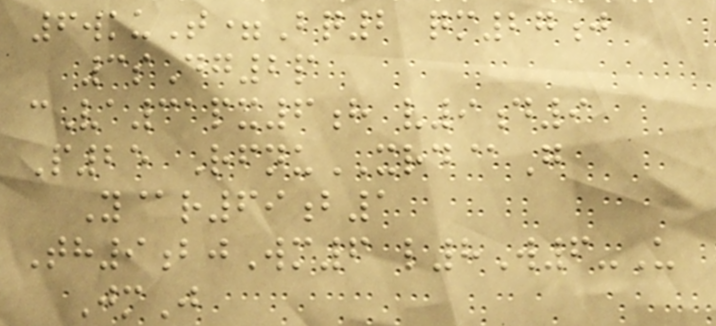6wkuT=Bq2 qm27j
3sDg2p
cVa31px6h v9d9
P25 RfnuXRD@G
Y@r69b1
Th9bjWm6 l8W6-U
JmJ
